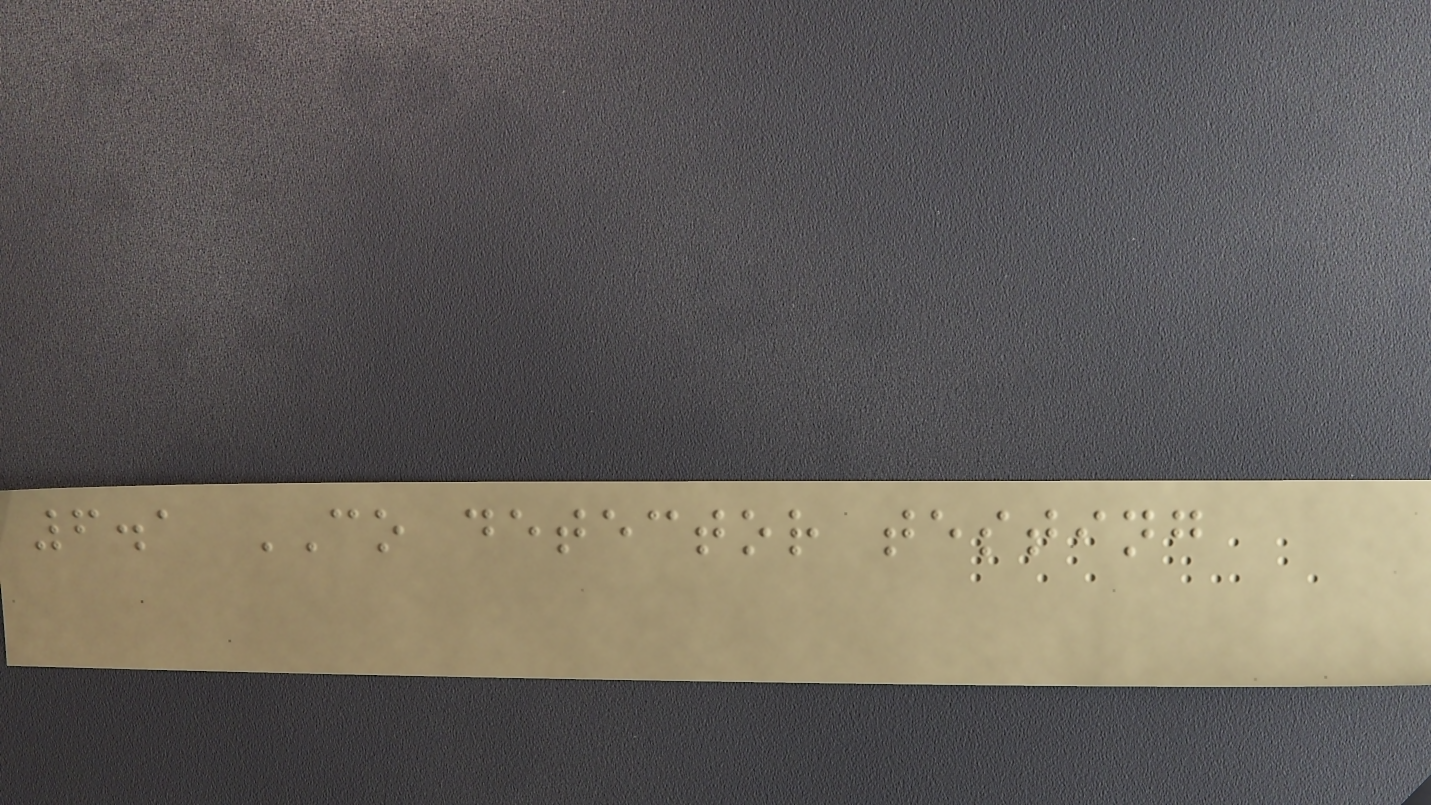6.1 CO detector testing
